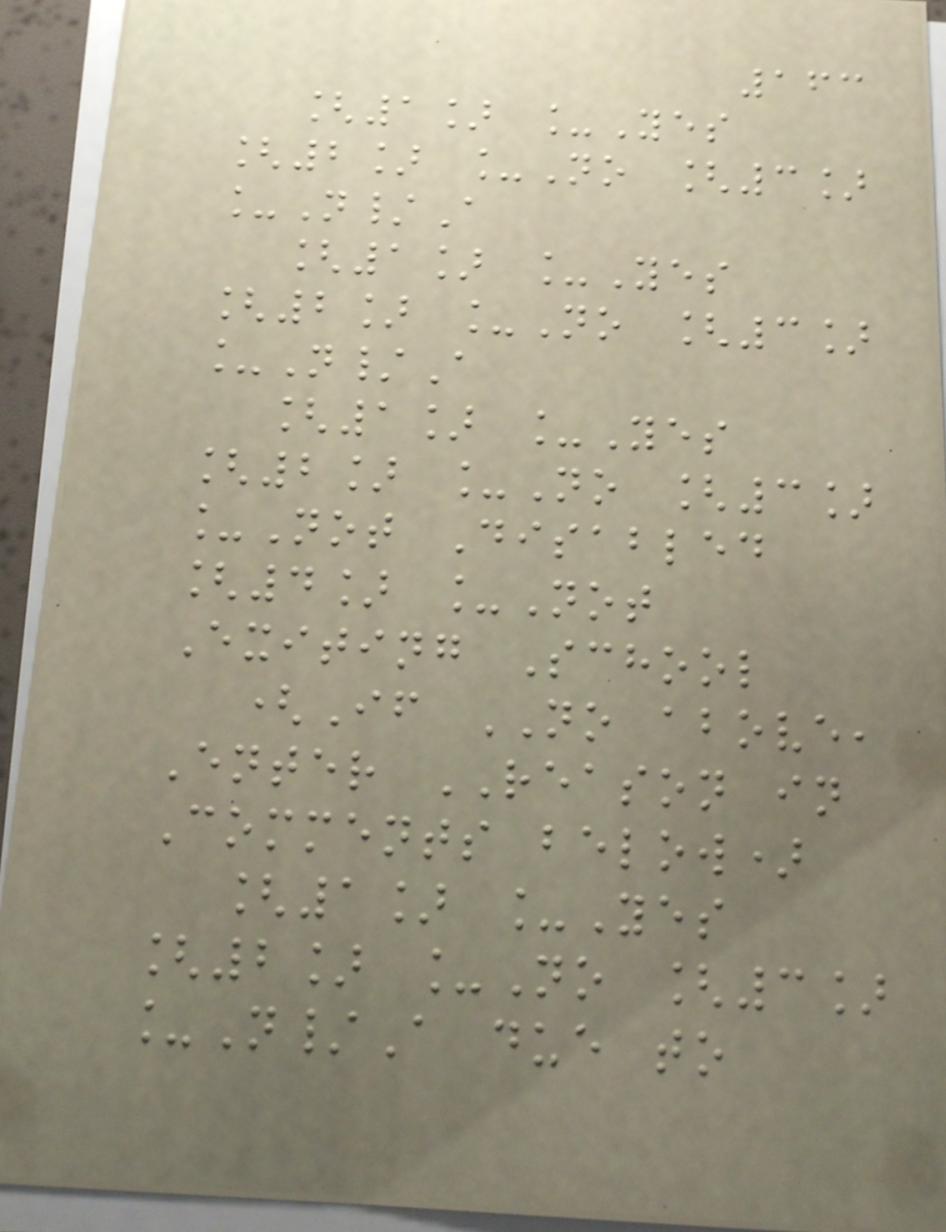163
[1] _Yes
[2] _No [3]
_N/A
[1] _Yes
[2] _No [3]
_N/A
[1] _Yes
[2] _No [3]
_Not Disabled
[4] _Not
Exiting School
(If NO above,
Enter REASON in
Comments below)
[1] _Yes
[2] _No [3]
_N/A due to
